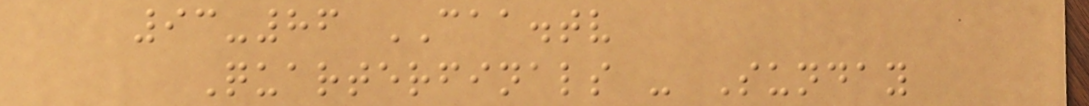93-86 CAA.tv
Quarterfinals - Sunday
